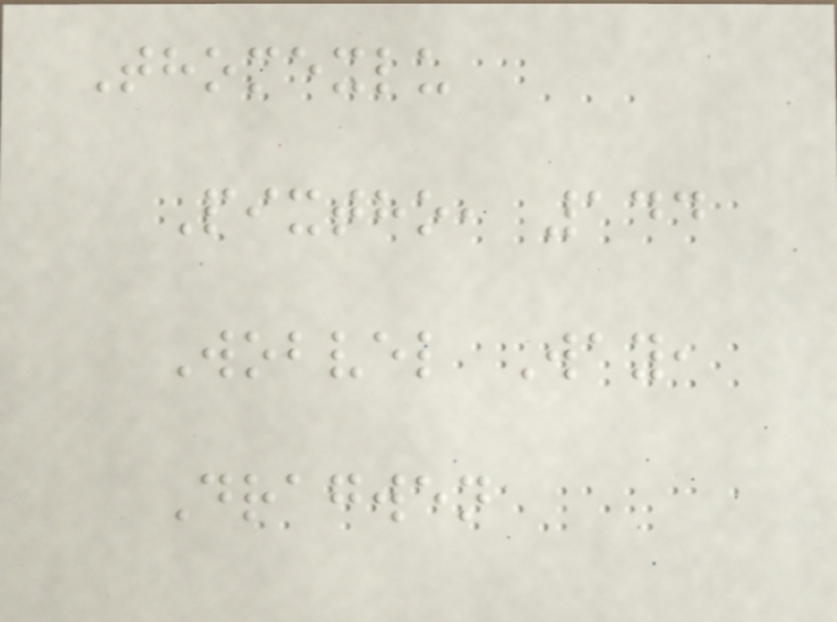Thomexlu
Pixtho, 144
Wobvel Way,
Dragwen
